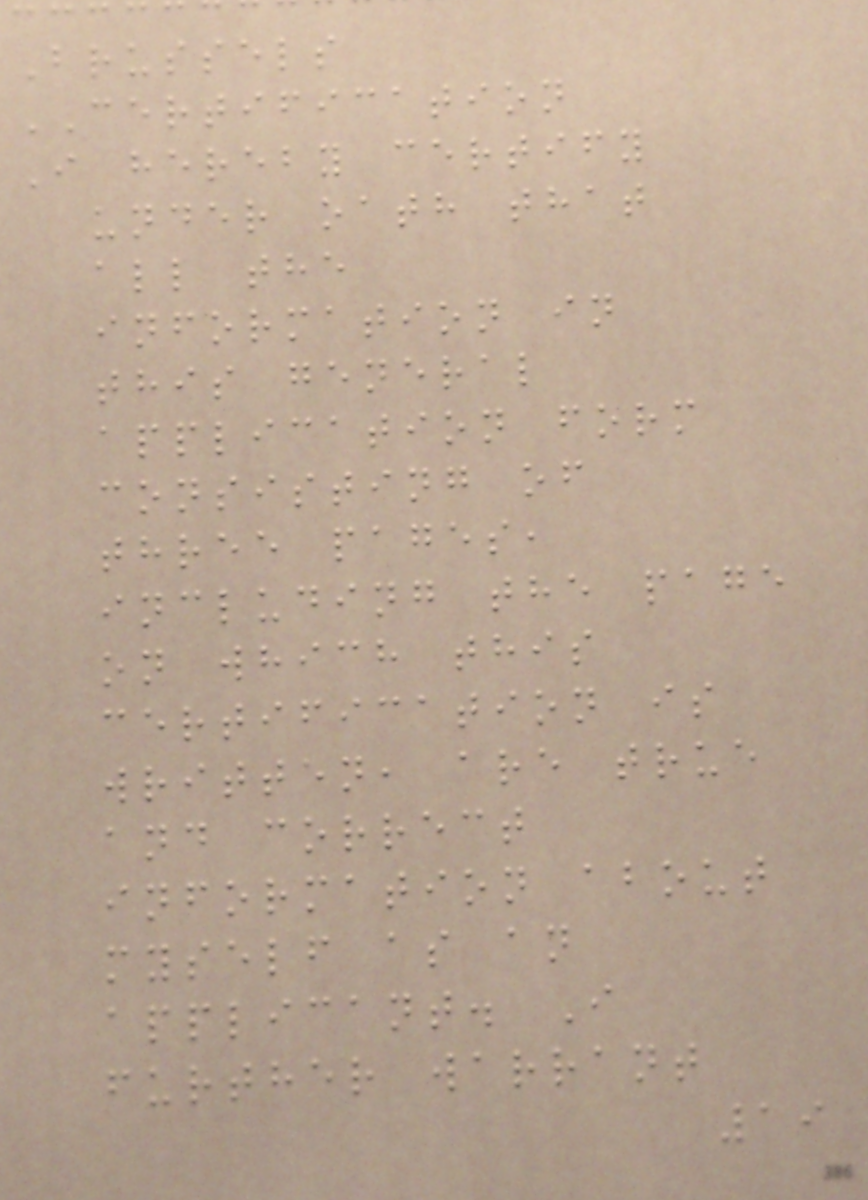Brussels
CERTIFICATION
I hereby certify
under oath that
all the
information in
this general
application form
consisting of
three pages,
including the page
on which this
certification is
written, are true
and correct
information about
myself as an
applicant. I
further warrant
19
